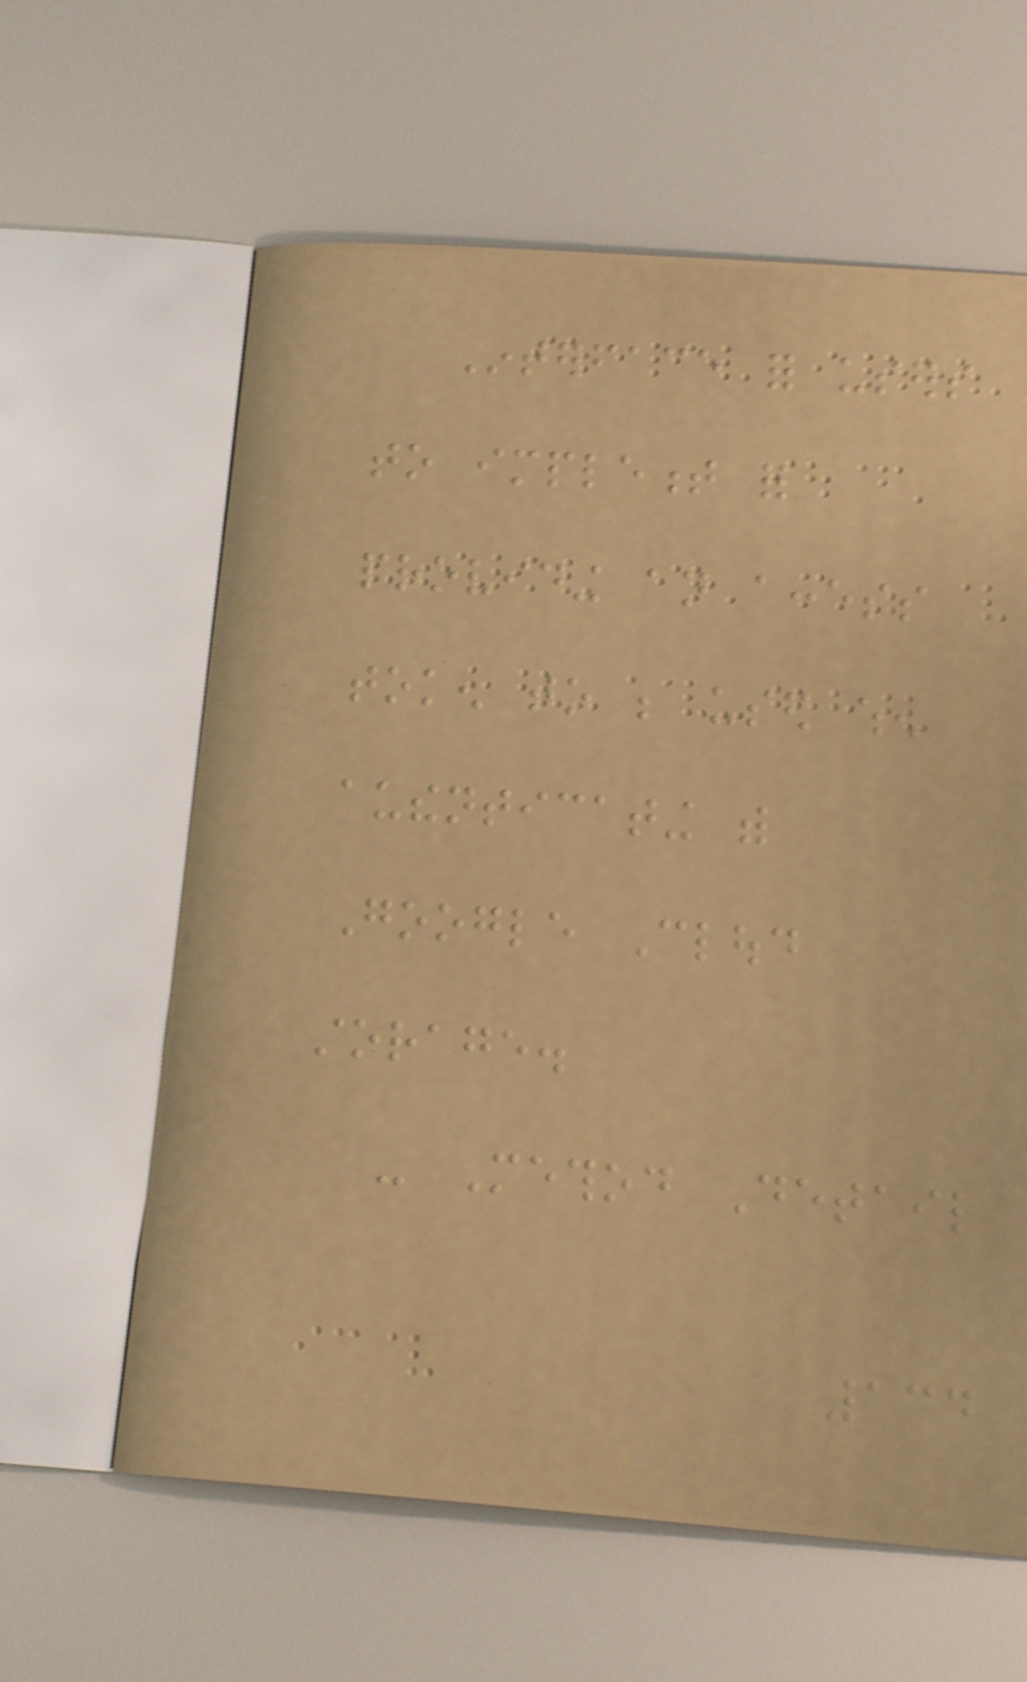Interface for users
to implement for
providing an access
token to be used when
authenticating with
Google Cloud
storage.
- Method Detail
134
